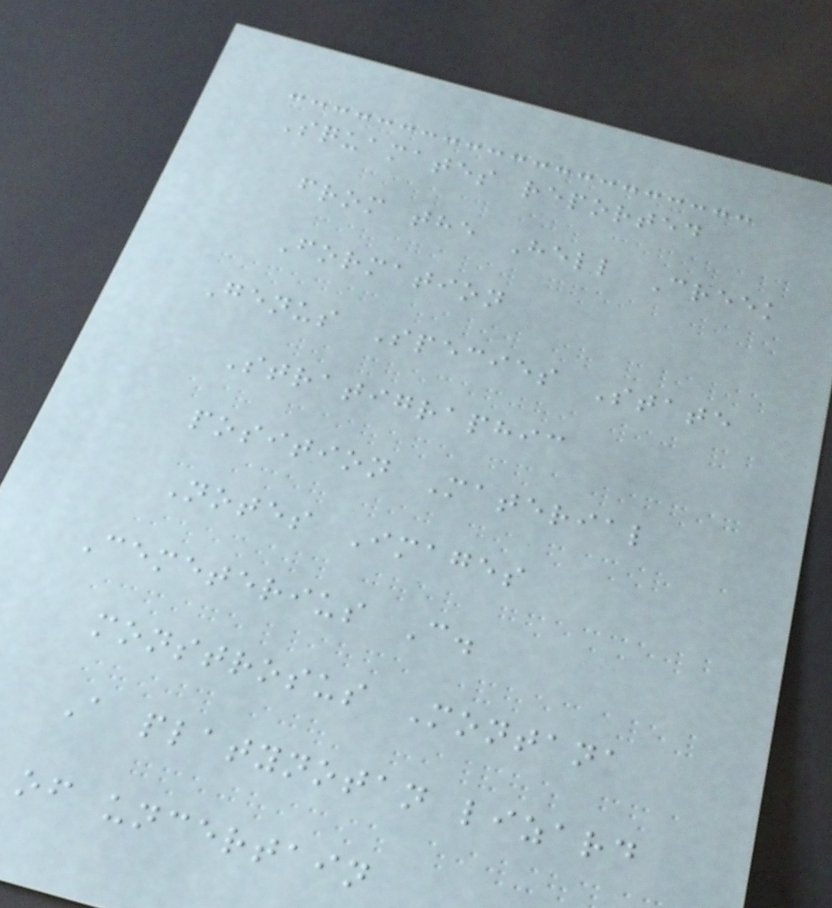Squamates reported
from the Hell Creek
Formation
Genus Species State
Stratigraphic
position Material
Notes Images
Cemeterius C.
monstrosus Montana
A platynotan lizard
of uncertain
